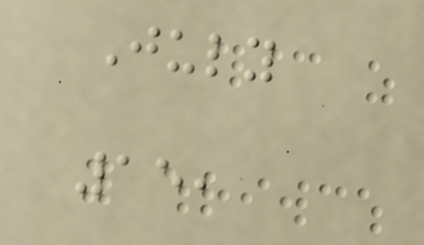July
15,
